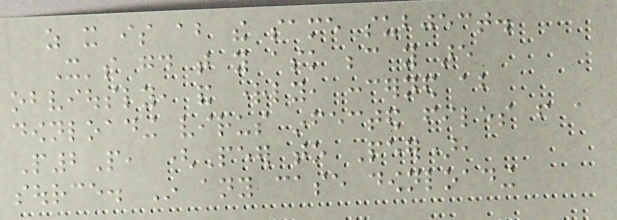as it is about the same subject.
It's good that you ask because you are
obviously, and rightly, concerned about
downloading virus infected files from a
P2P, (Peer to Peer),
source. In any case downloading
